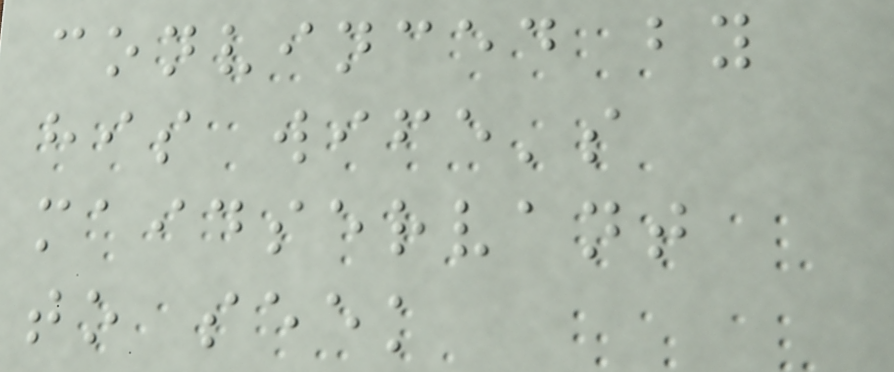convinced by
his wife's
maidservant
to seek
